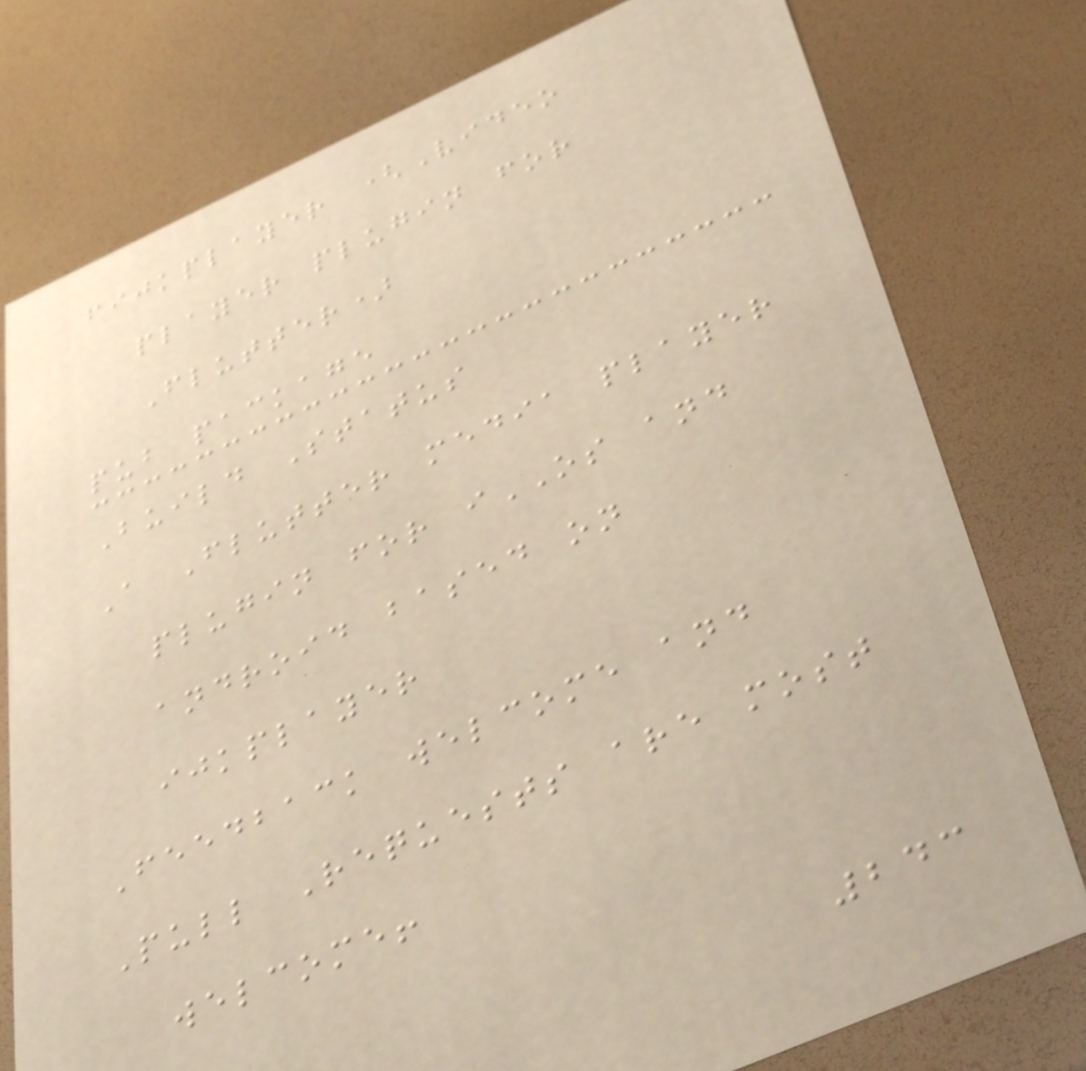fijkplayer (Video
player plugin for
Flutter)
pub package
Build Status
A Flutter media player
plugin for iOS and
android based on
ijkplayer
Feedback welcome and
Pull Requests are most
welcome!
243
